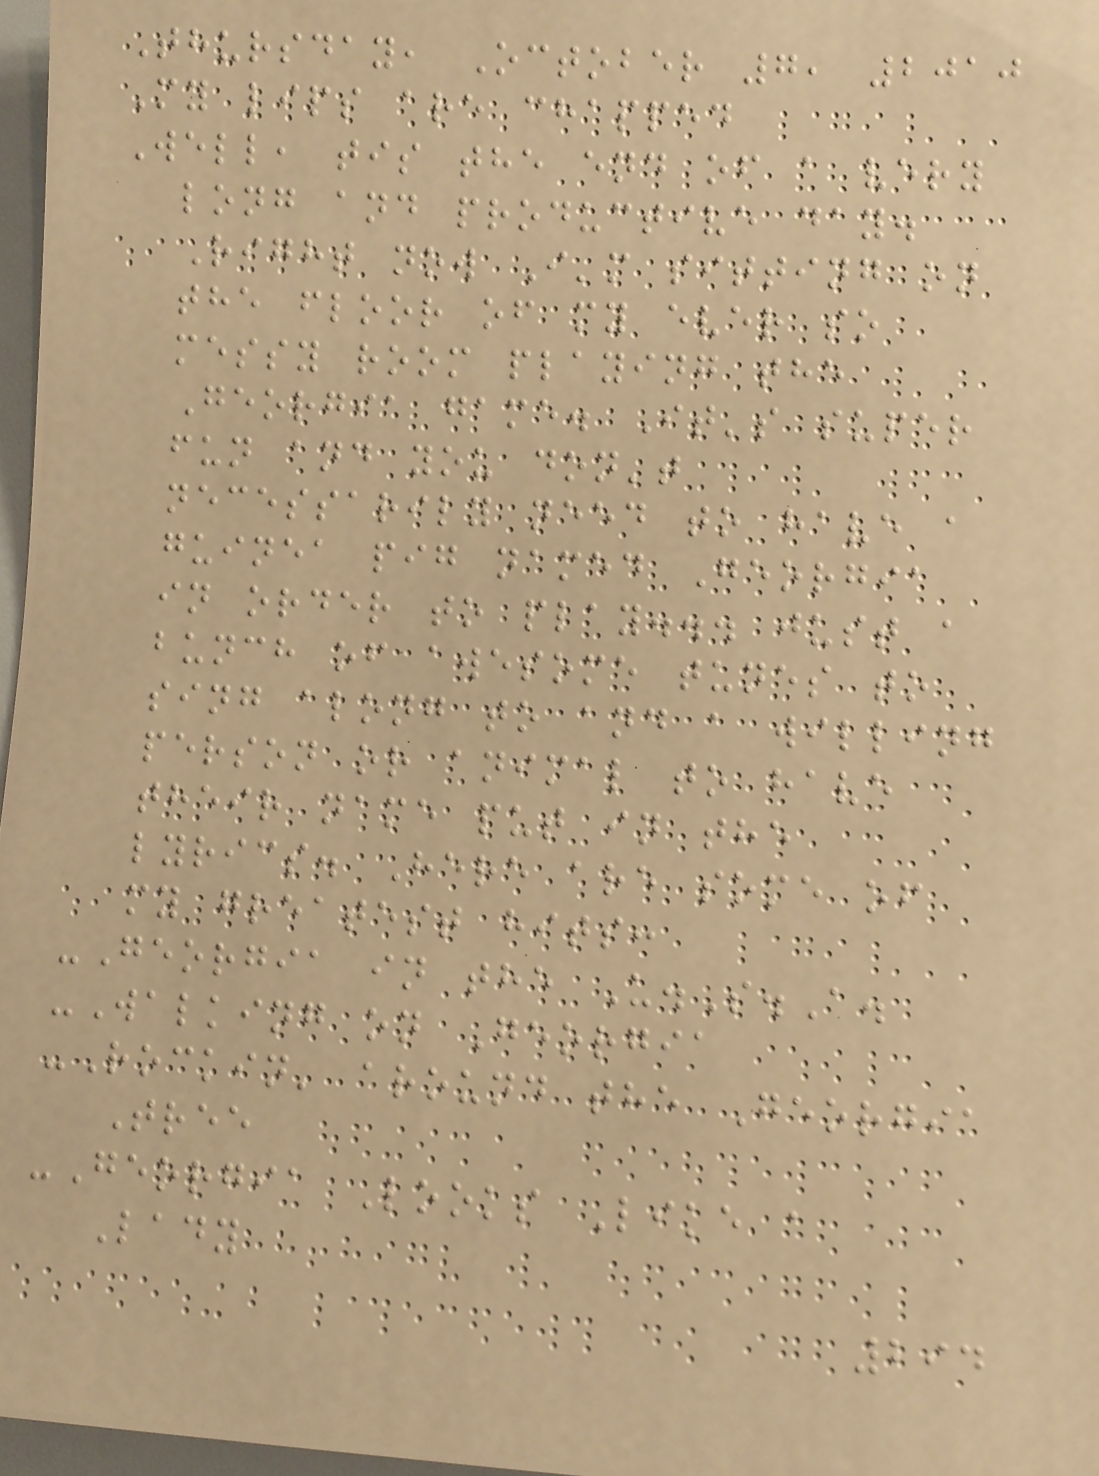Thursday, October 7, 2010
My lips are chapped
Well, tis the end of a very
long and productive day.
Right now I'm sitting on
the floor of my ever so
messy room playing the
Georgia game. It's super
fun and you don't
necessarily need to have a
guinea pig named Georgia
in order to play... just a
bunch of awesome tunes to
sing along to and a willing
person or animal to have
their name put in the
lyrics. Here are some of
my greatest hits:
-Georgia in the U.S.A.
-Walking on Georgia
-Rockin' around the Georgia
Tree
-Georgia Looks Like a
Lady
294
